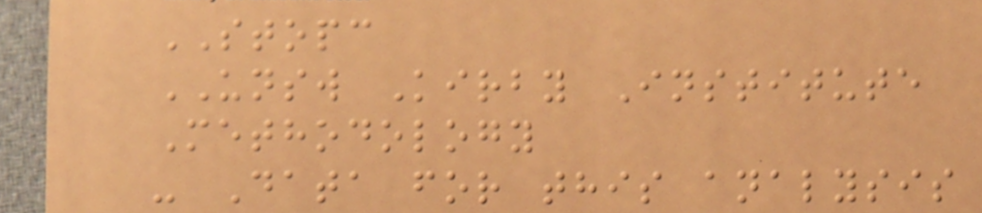STOPC
UNSW Kirby Institute
Methodology
- Data for this analysis
